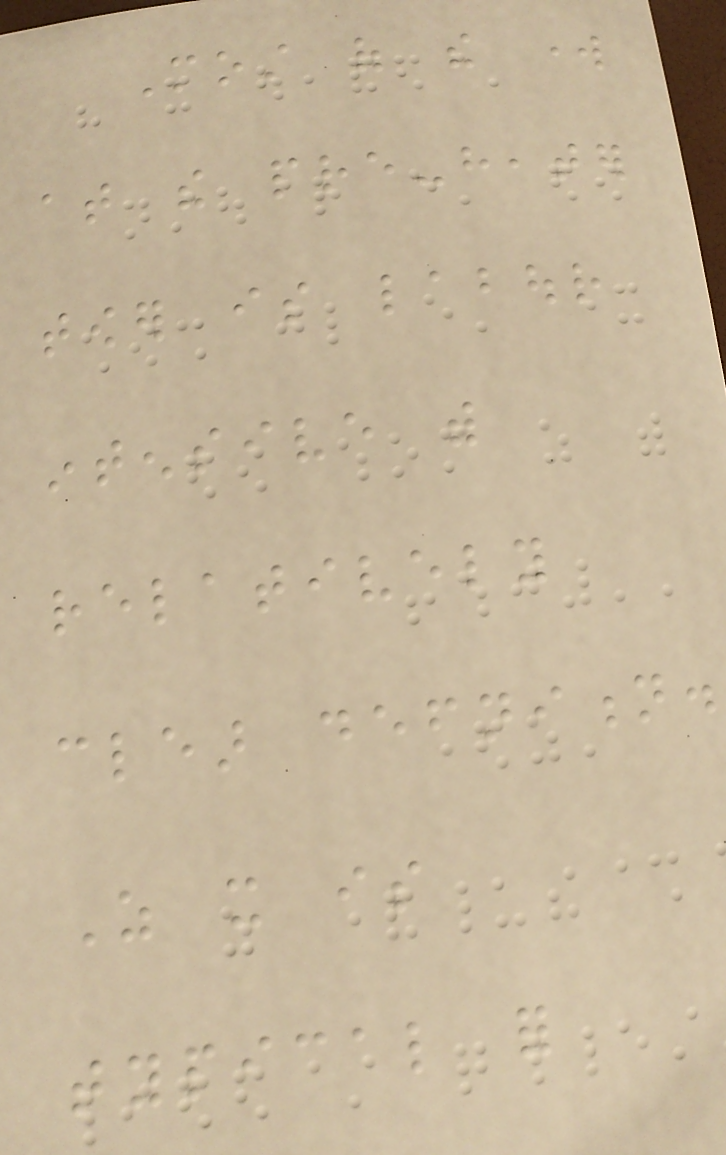Most of the work
at the pre-heater
tower is labour
intensive with
relatively
clear defnition.
As it is
typical for
